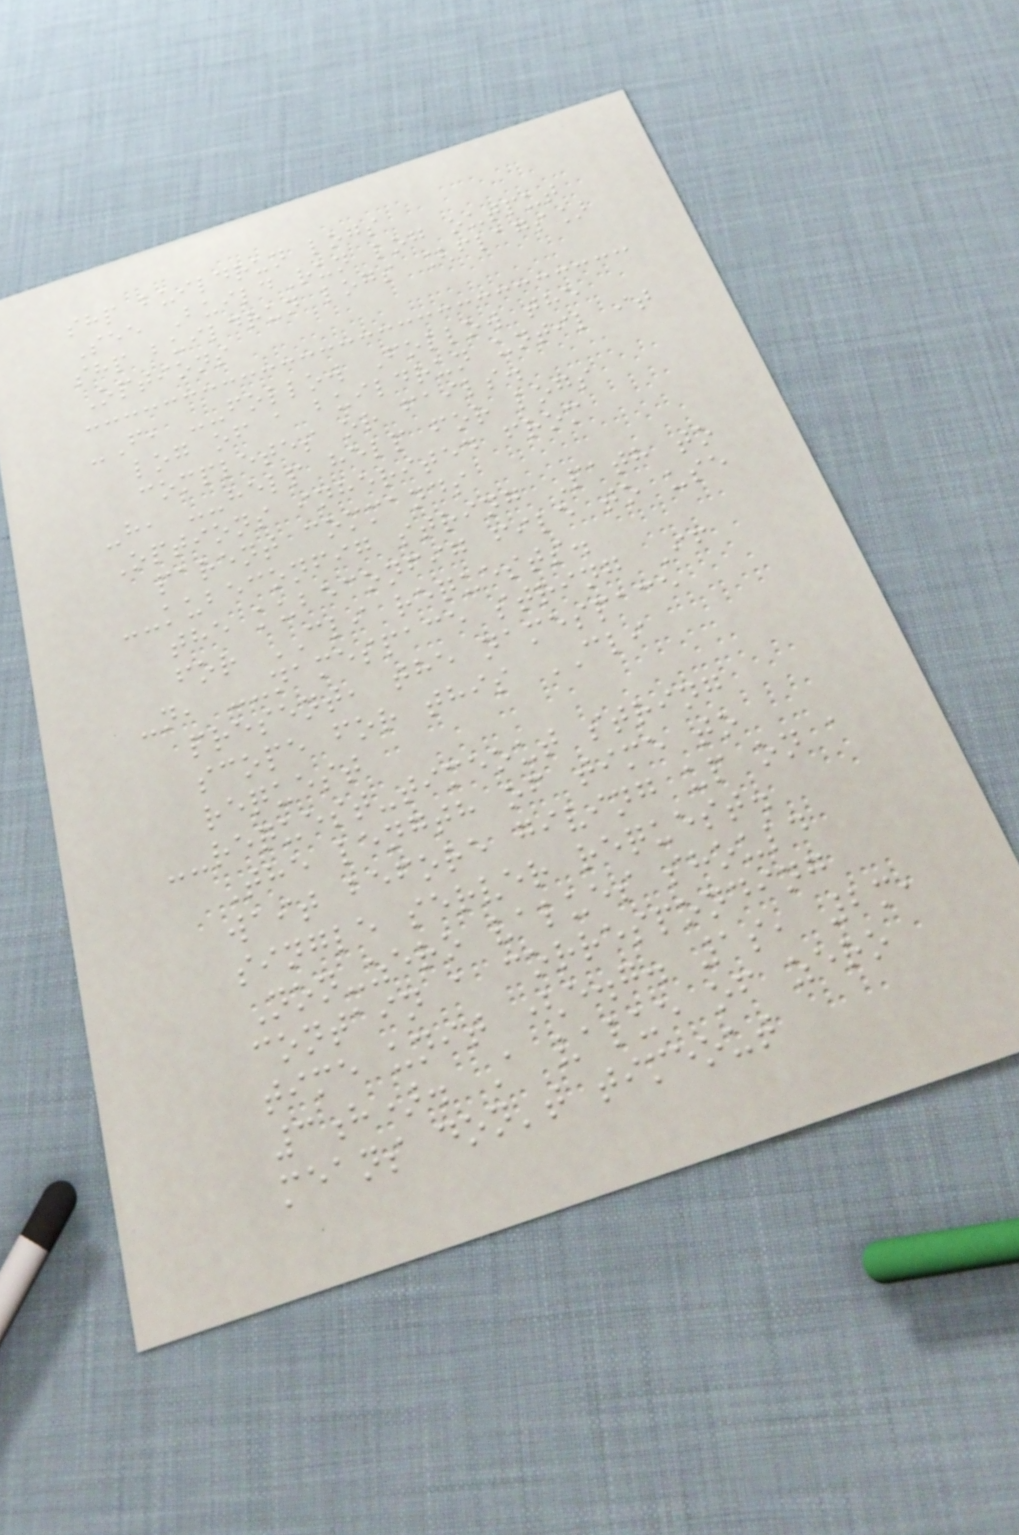shp buildrun logs
See BuildRun log output
shp buildrun logs [flags]
Options
-F, --follow Follow the
log of a buildrun until it
completes or fails.
-h, --help help for logs
Options inherited from
parent commands
--kubeconfig string Path to
the kubeconfig file to use
for CLI requests.
-n, --namespace string If
present, the namespace
scope for this CLI
request
--request-timeout string
The length of time to
wait before giving up on a
single server request.
Non-zero values should
contain a corresponding
time unit (e.g. 1s, 2m,
3h). A value of zero
means don't timeout
